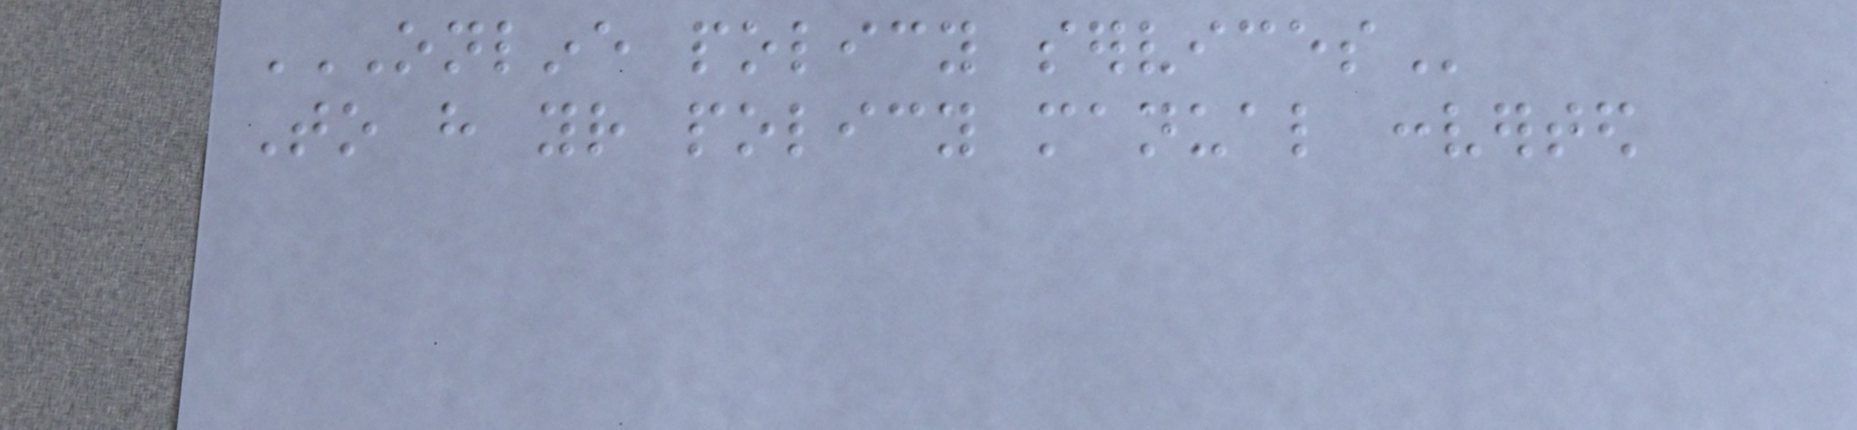ONLINE POLICY SERVICES
To have your policy manual converted
